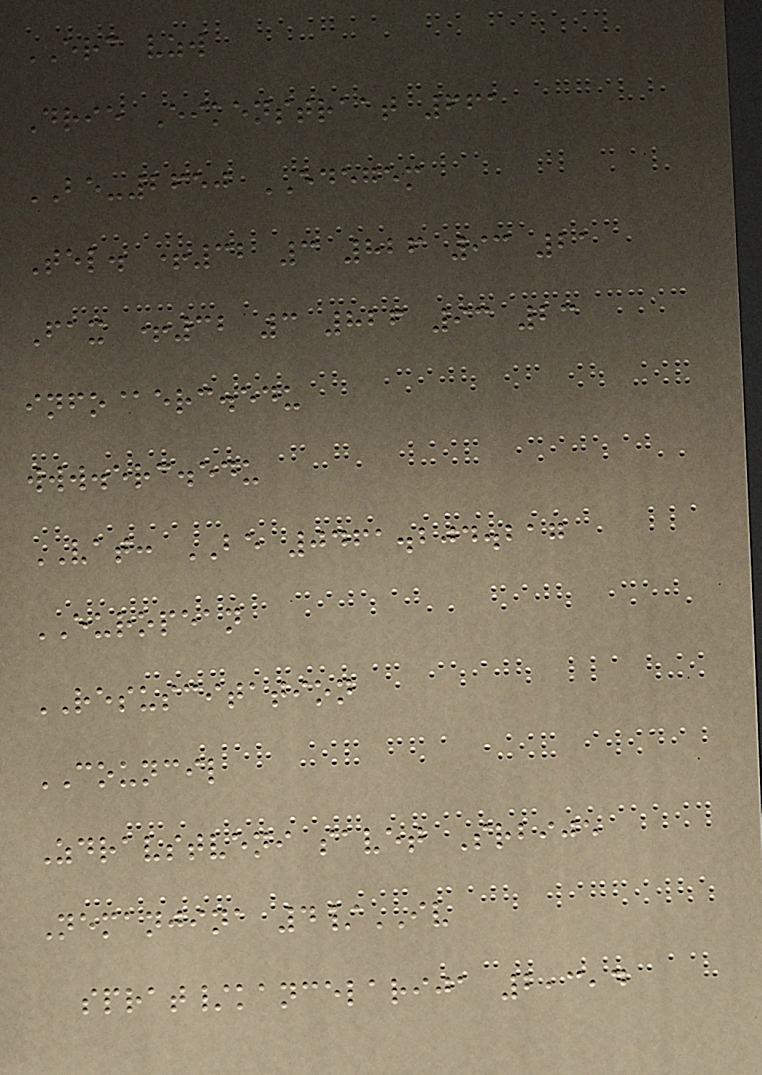ERC vzw
Drie Eikenstraat 661
BE-2650 EDEGEM
Tel. +32 3 826 93 21
Fax +32 3 826 93 23
info@erc.edu
www.erc.edu
VAT: BE 0461.204.217
EUROPEAN
RESUSCITATION
COUNCIL
Zdravstveni savet Srbije
Nemanjina 4/IV
sprat/kancelarija 2,3,4
